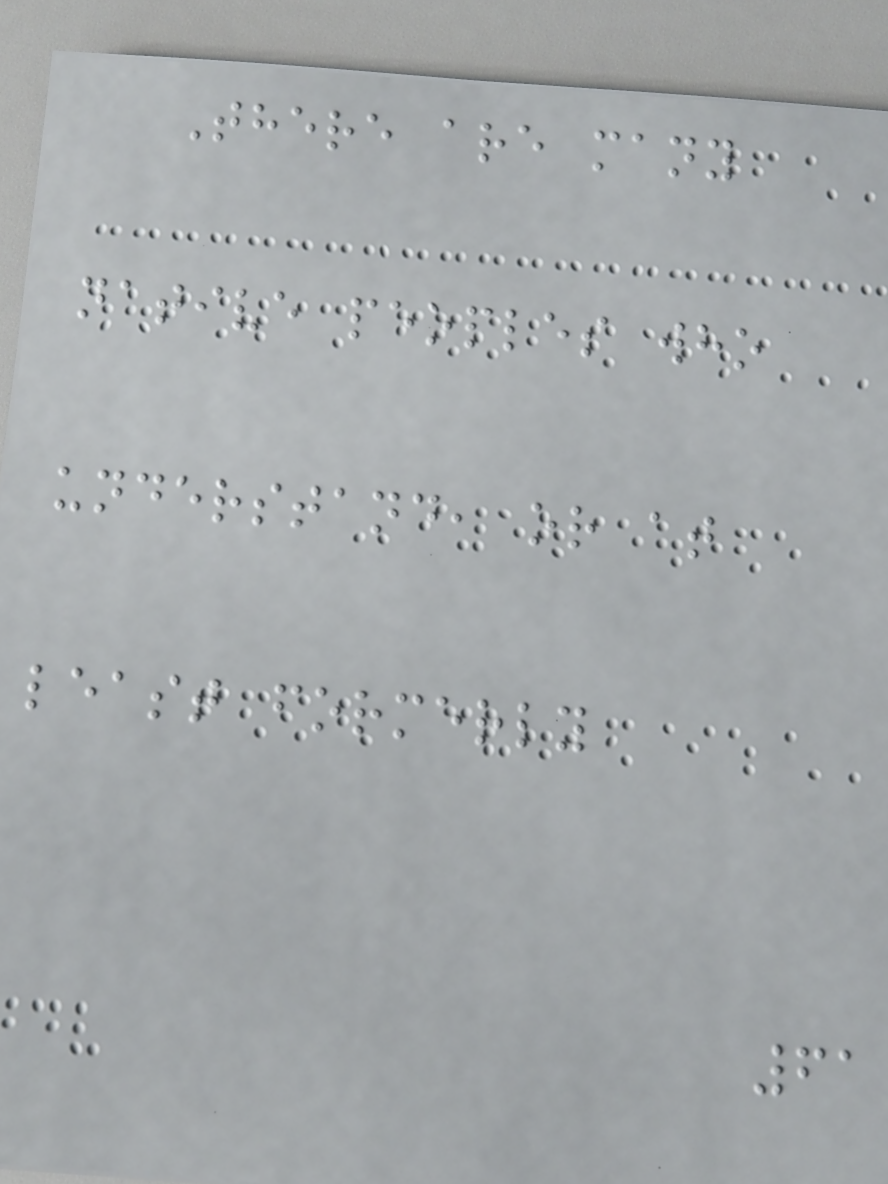There are many
native peoples who
understand, or at
least formerly
61
